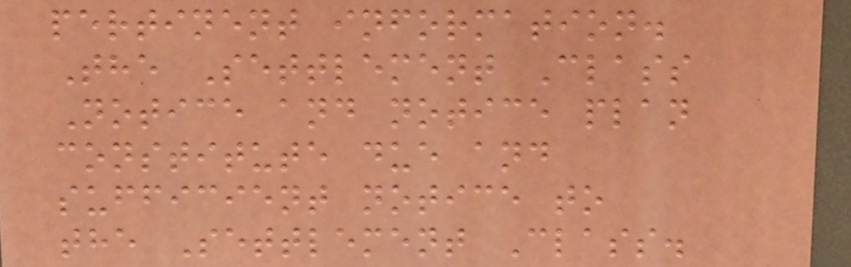pertinent information.
The Settlement Class
Notice and notice plan
constitute due and
sufficient notice to
the Settlement Class.
